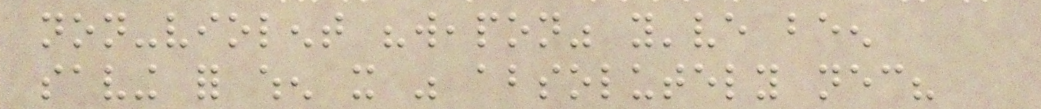non-violent "weapon" you've been
saving for when it was absolutely necessary?
